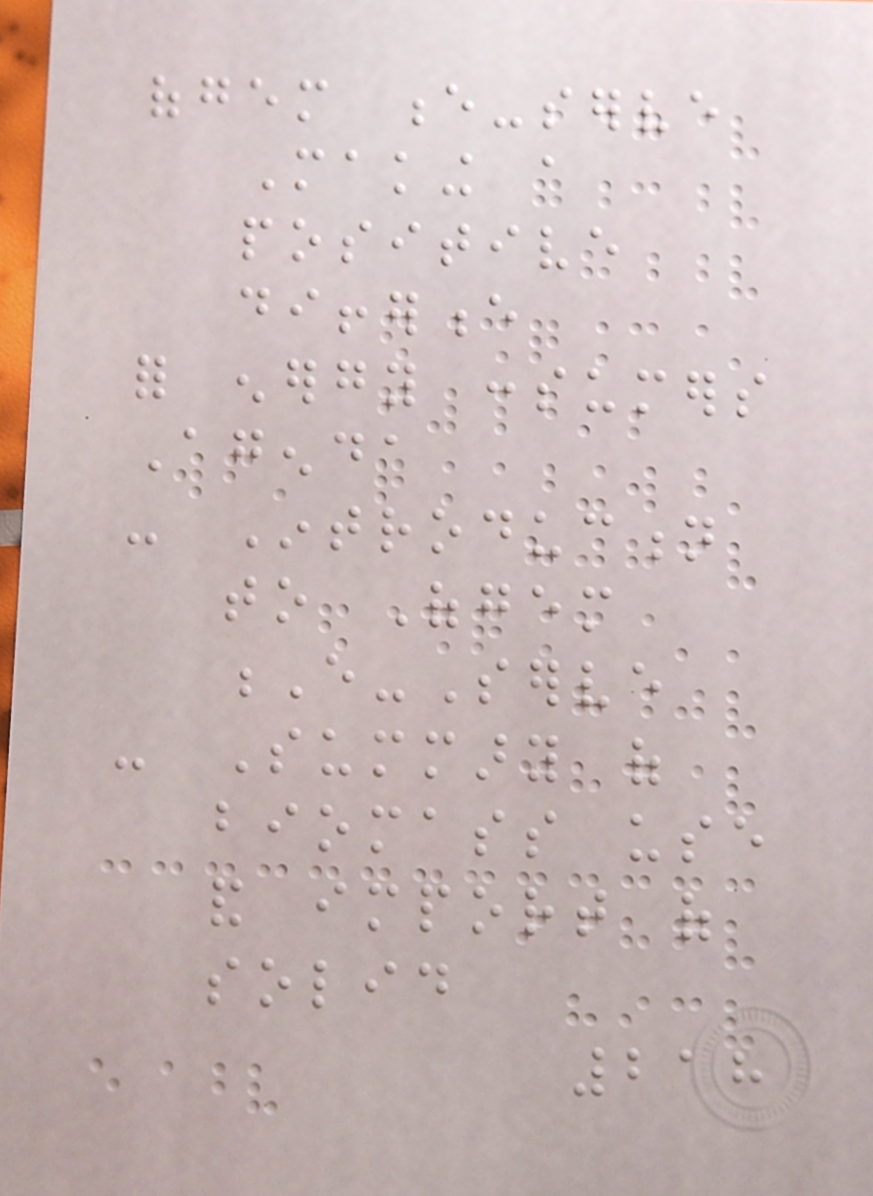ofgem e-serve
Making a
positive
difference
for energy consumers
Agenda
- Introduction
to Ofgem
E-Serve
- Summary of
biomass use
and import of
solid
218
